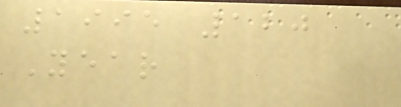1995 120
Year
